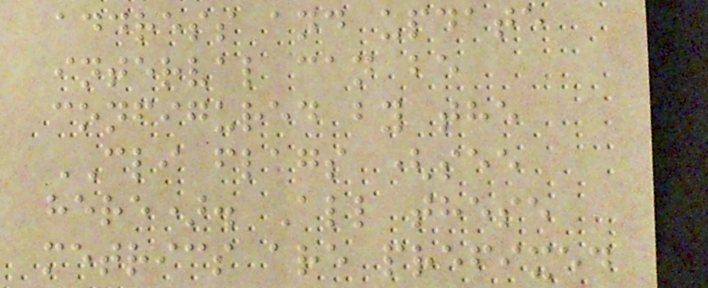address and update
interval can be
configured by the
CLI flags (see
here). All these
metrics are prefixed
